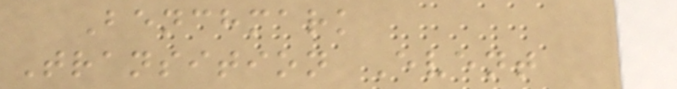Benchmark
Transition Event
